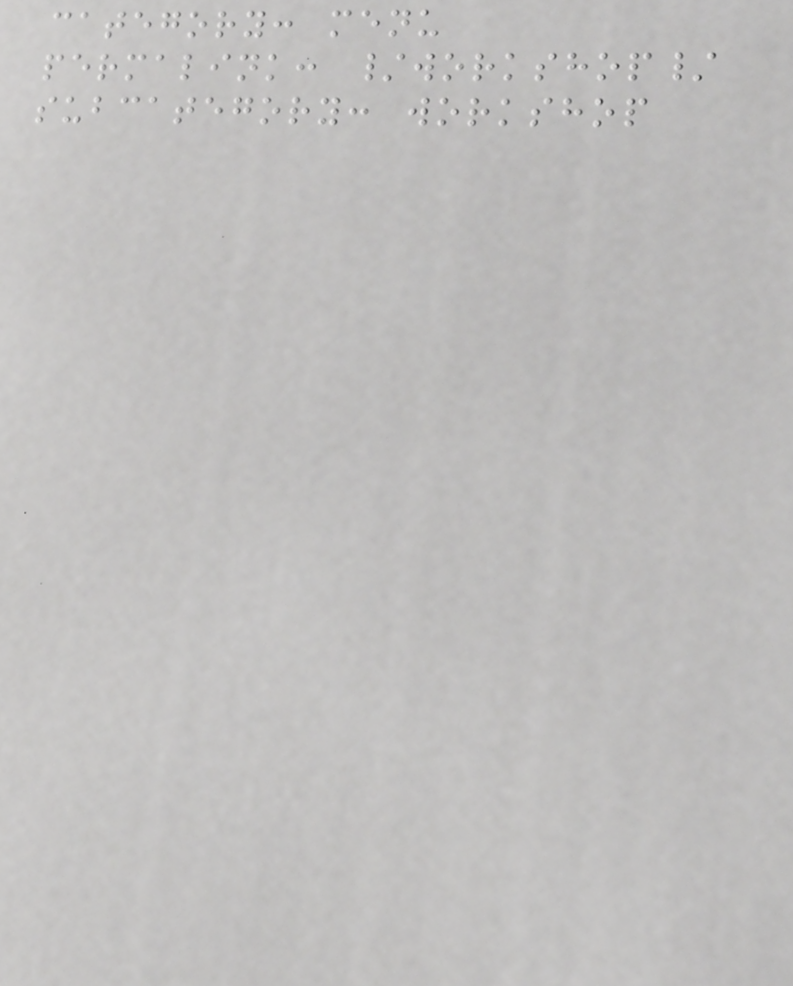category: menu
permalink: /workshop/
subcategory: workshop
